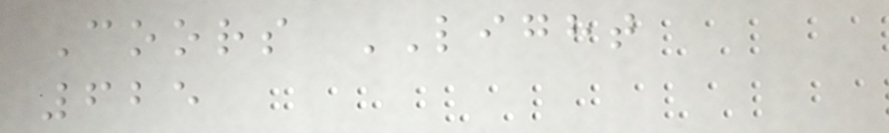Coors LIGHT
625
